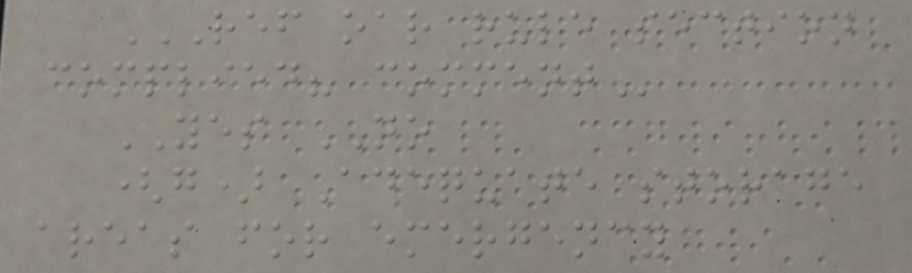REF OAR RULE SECTION
COMPLIED? COMMENT
YES NO
(g) Adequate storage
areas for emergency
